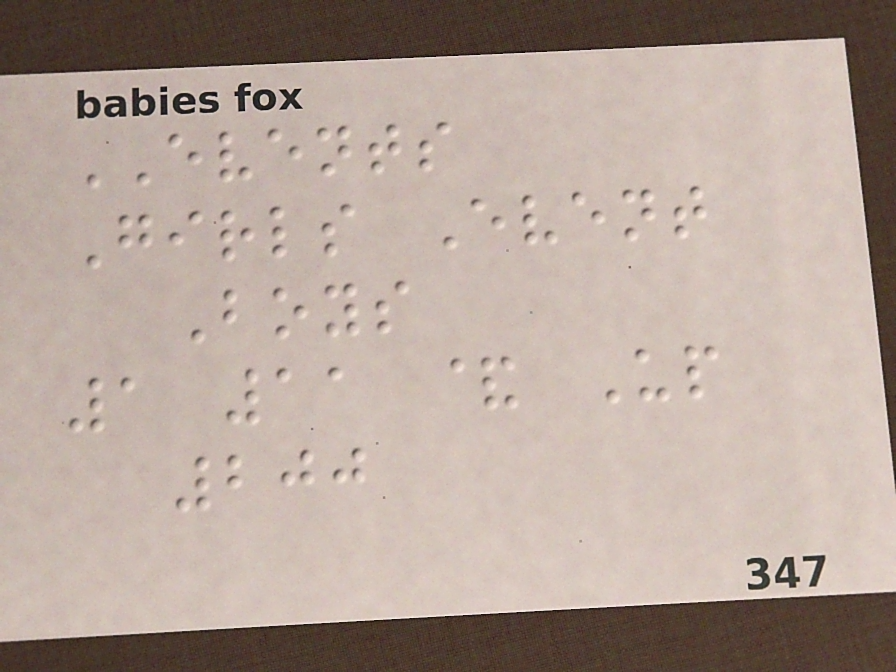EVENTS
Girls Event
Boys
1 11 & Up
200
